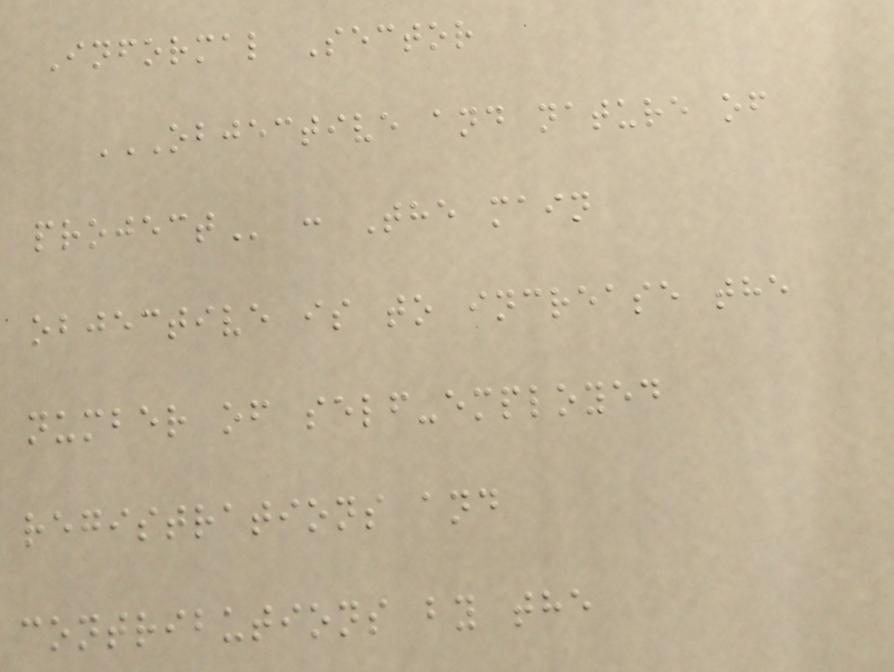Informal Sector
OBJECTIVE AND NATURE OF
PROJECT : The main
objective is to increase the
number of self-employed
registrations and
contributions by the
